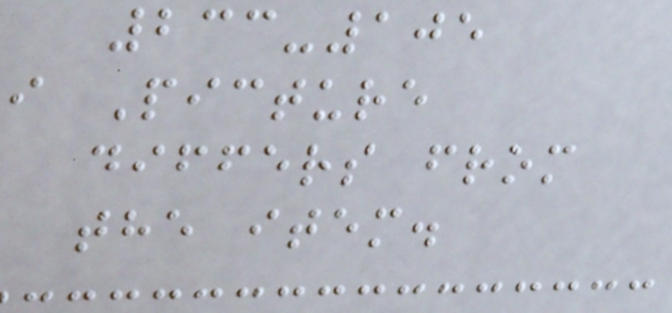233-105
i Picture
differs from
the item.
